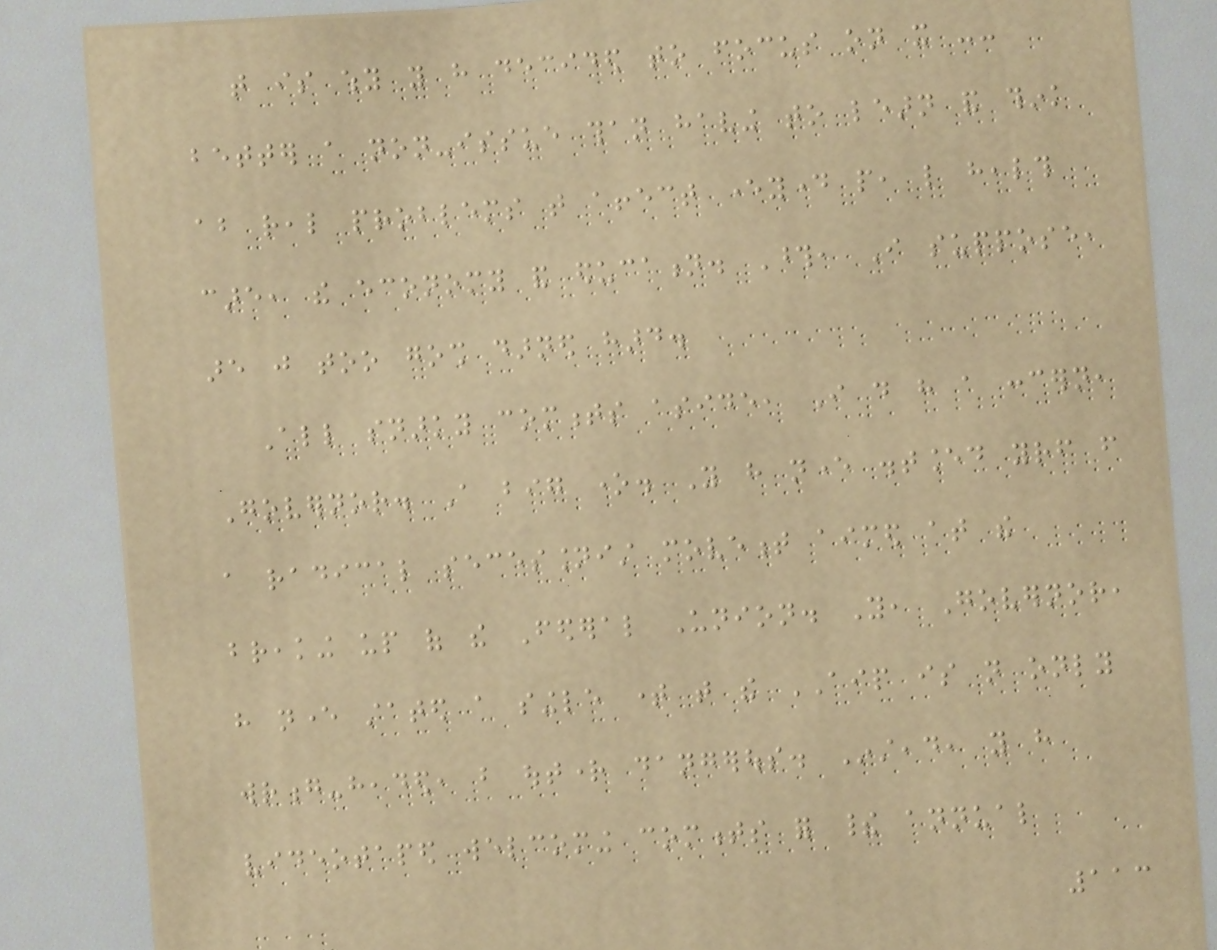that is why you have decided to focus on it --
better a non-issue than having to learn and think
about real problems that affect everyday people, like health
care, the economy and education. Those, I suppose,
are just too gosh darned hard.
All snarky comments aside, I do have a concern,
Governor. A big one. You have never distanced yourself from
a radical secessionist movement aimed at the
breaking up of the Federal Union. You, Governor,
have never stated a single time that the AIP is not only
wrong-headed, but outright dangerous. Instead, you have
videotaped welcoming comments for their annual
113
